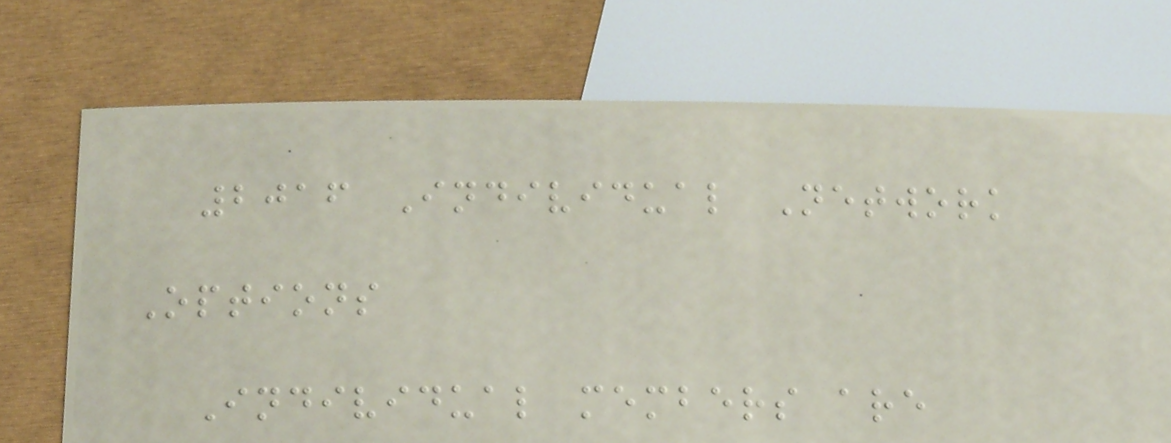2016 Individual Network
Options
Individual members are
